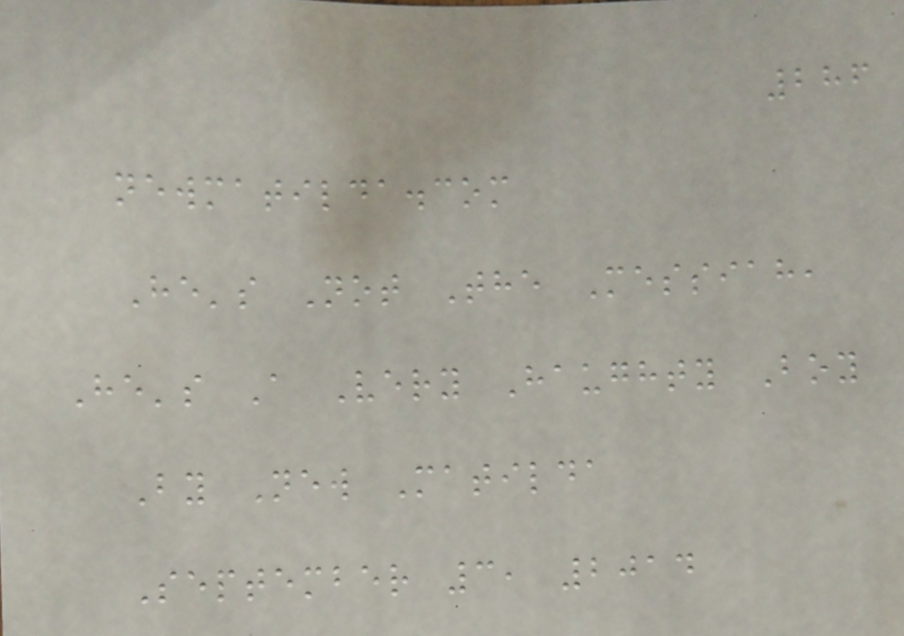286
newmatilda.com
He's Not The Messiah,
He's A Very Haughty Boy
By New Matilda
September 3, 2014
